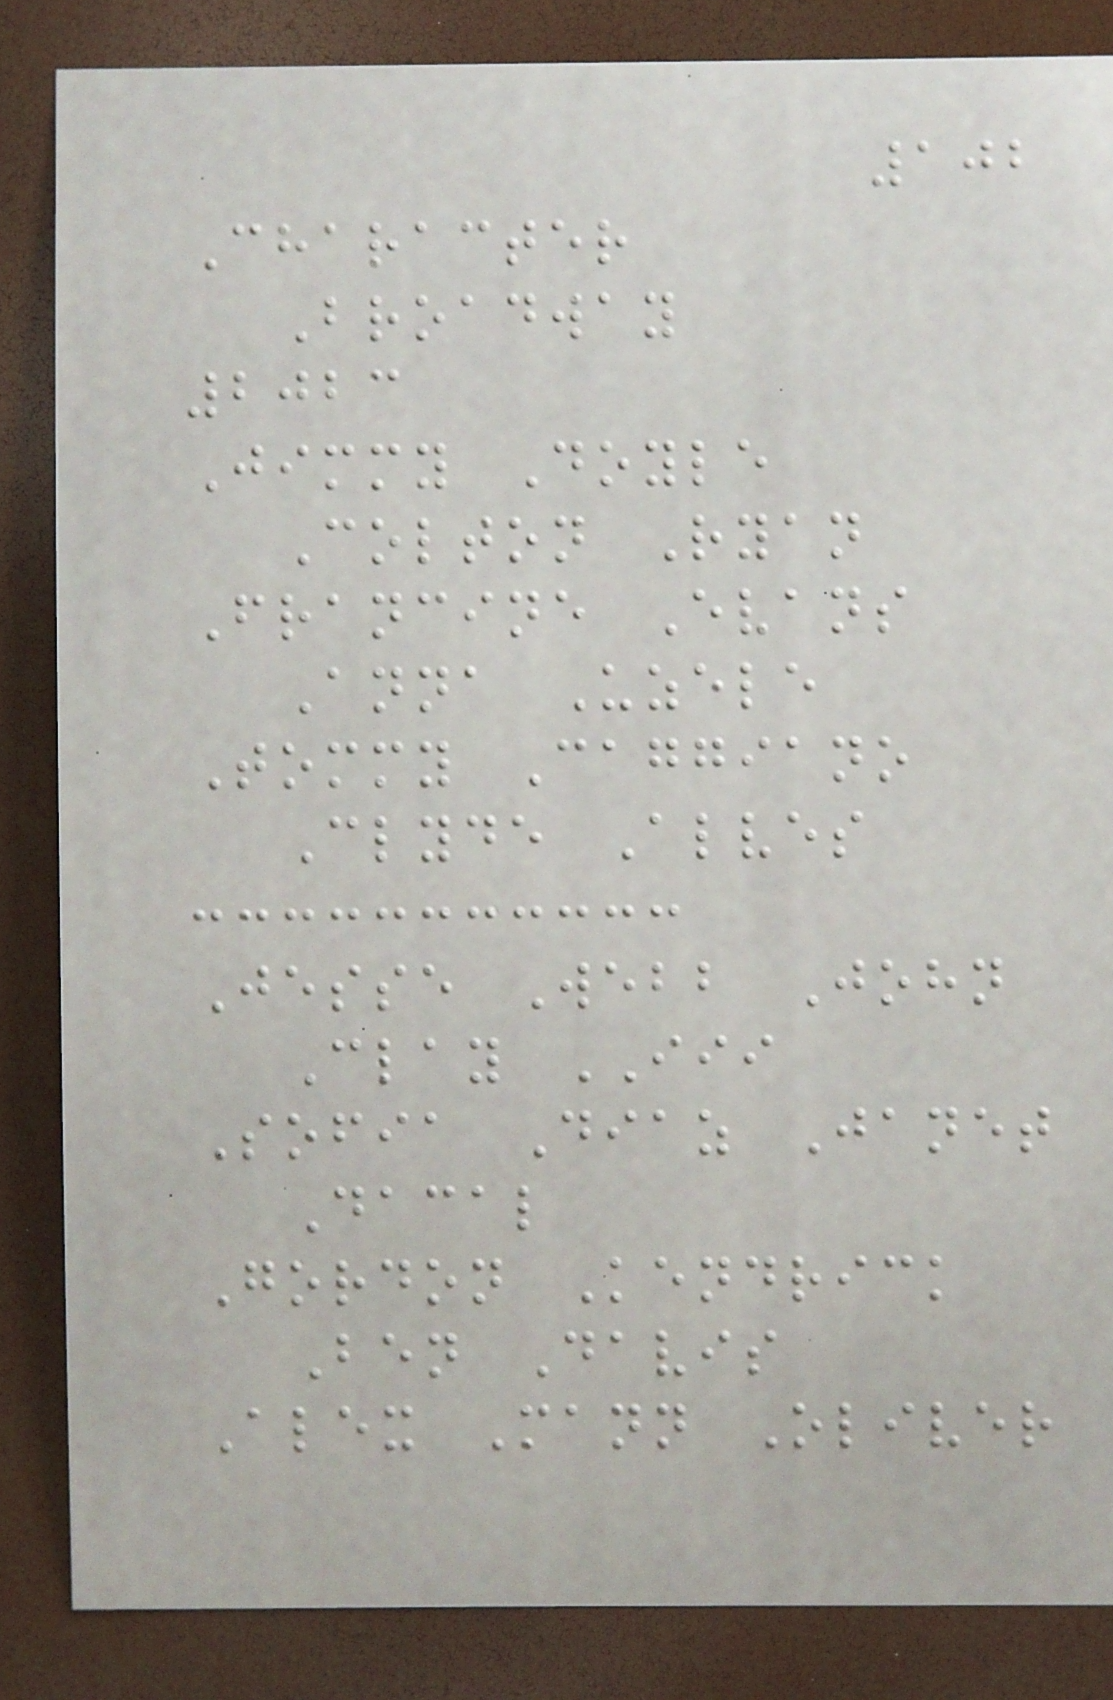102
Character
Broadway
2023
Jimmy Doyle
Colton Ryan
Francine Evans
Anna Uzele
Tommy Caggiano
Clyde Alves
Jesse Webb John
Clay III
Sofia Diaz Janet
Dacal
Gordon Kendrick
Ben Davis
Alex Mann Oliver
